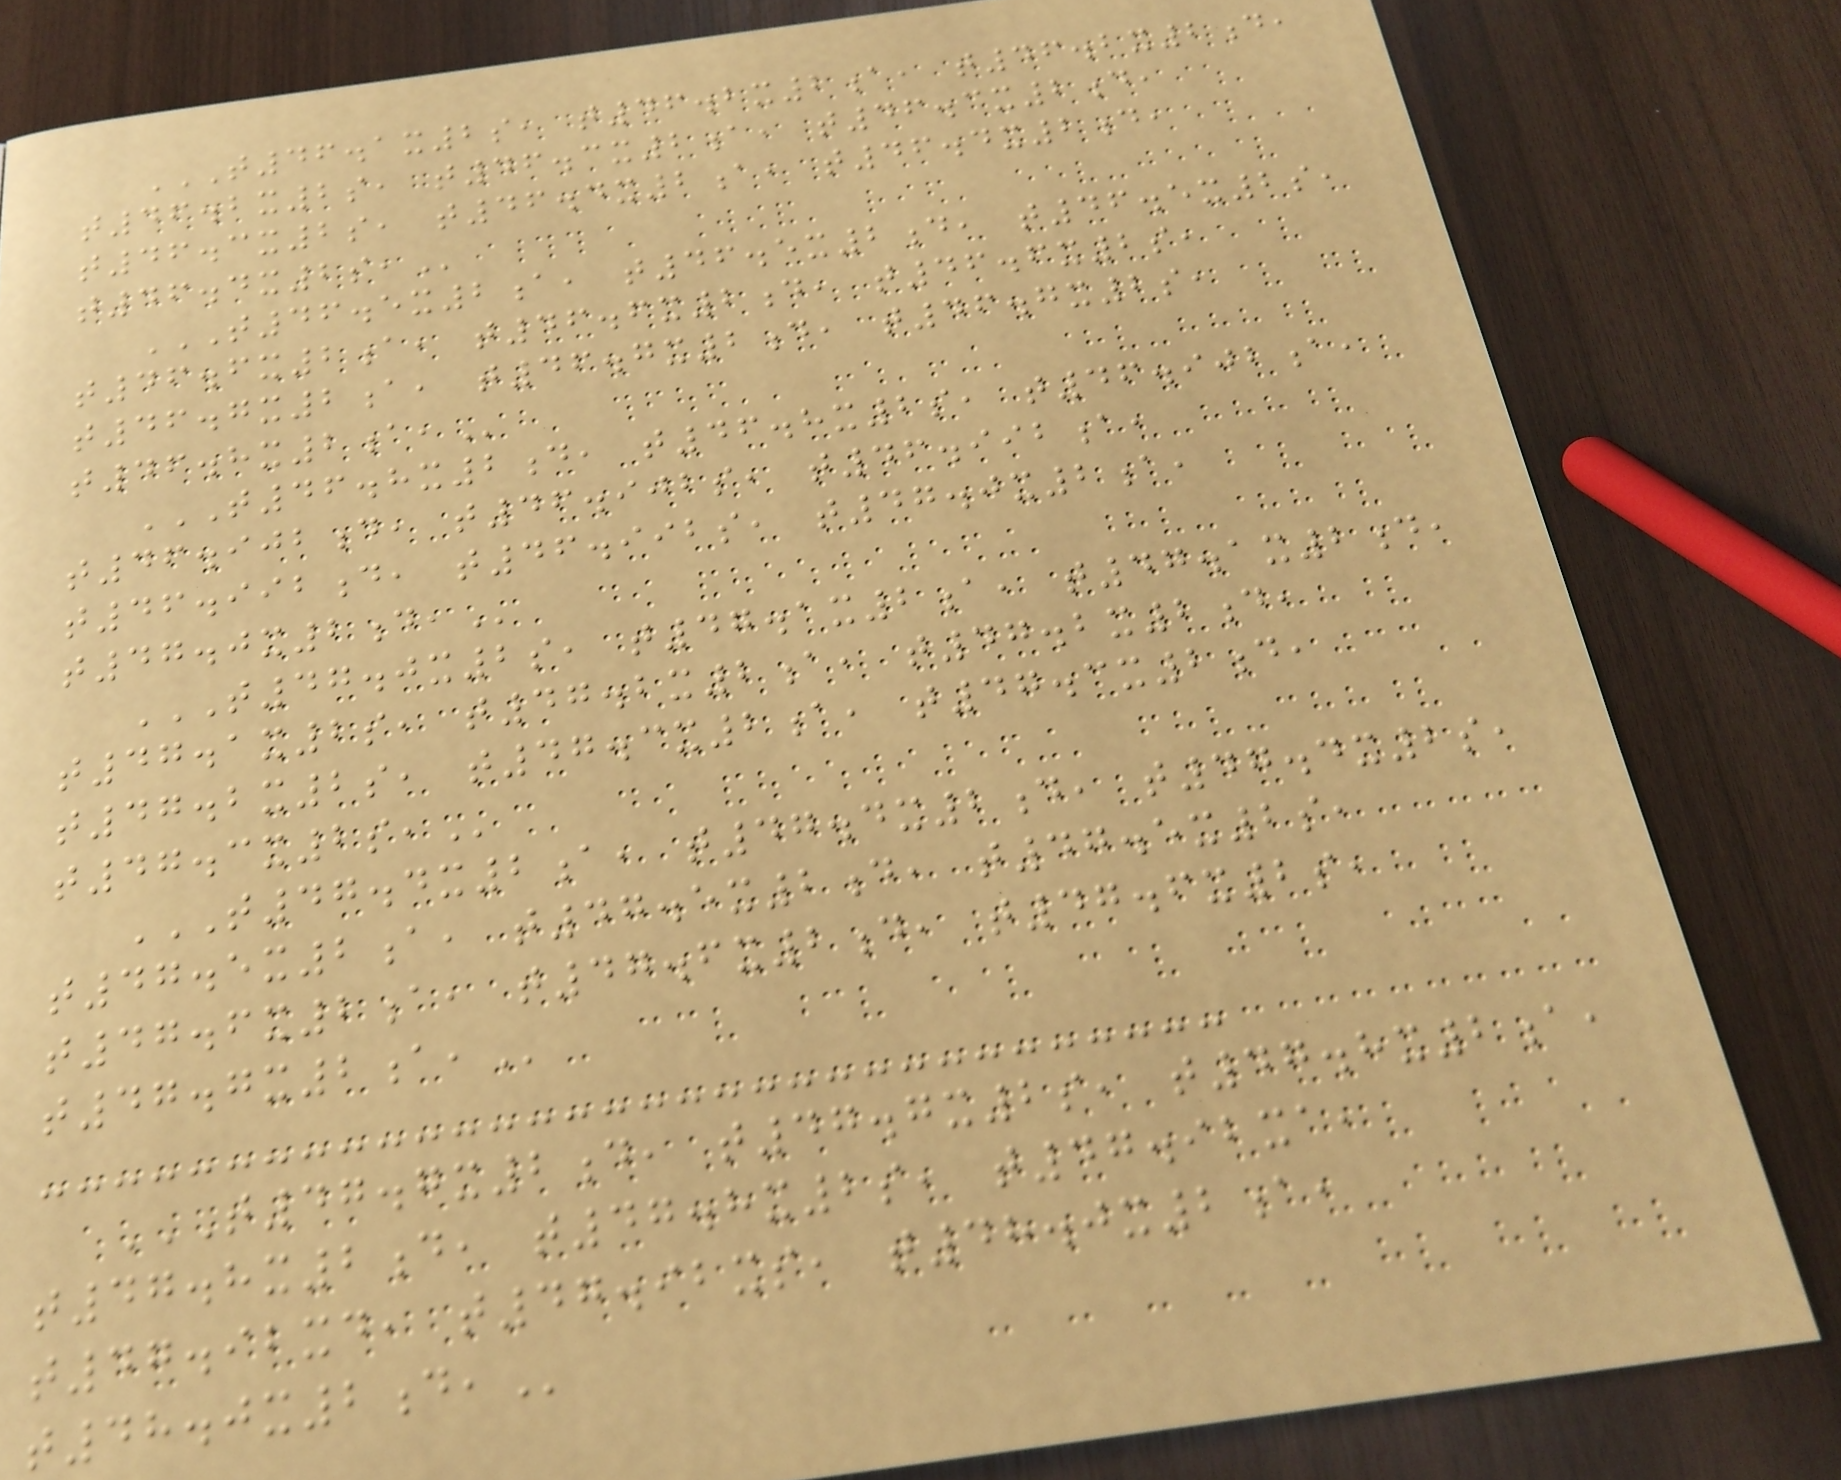T46.1X2S, T46.2X2A, T46.2X2D,
T46.2X2S, T46.3X2A, T46.3X2D,
T46.3X2S, T46.4X2A, T46.4X2D,
T46.4X2S,
T46.5X2A, T46.5X2D, T46.5X2S,
T46.6X2A, T46.6X2D, T46.6X2S,
T46.7X2A, T46.7X2D, T46.7X2S,
T46.8X2A,
T46.8X2D, T46.8X2S, T46.902A,
T46.902D, T46.902S, T46.992A,
T46.992D, T46.992S, T47.0X2A,
T47.0X2D,
T47.0X2S, T47.1X2A, T47.1X2D,
T47.1X2S, T47.2X2A, T47.2X2D,
T47.2X2S, T47.3X2A, T47.3X2D,
T47.3X2S,
T47.4X2A, T47.4X2D, T47.4X2S,
T47.5X2A, T47.5X2D, T47.5X2S,
T47.6X2A, T47.6X2D, T47.6X2S,
T47.7X2A,
T47.7X2D, T47.7X2S, T47.8X2A,
T47.8X2D, T47.8X2S, T47.92XA,
T47.92XD, T47.92XS, T48.0X2A,
T48.0X2D,
